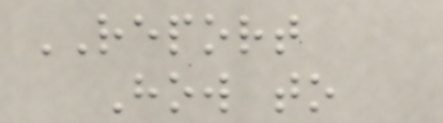REPORT
How to
